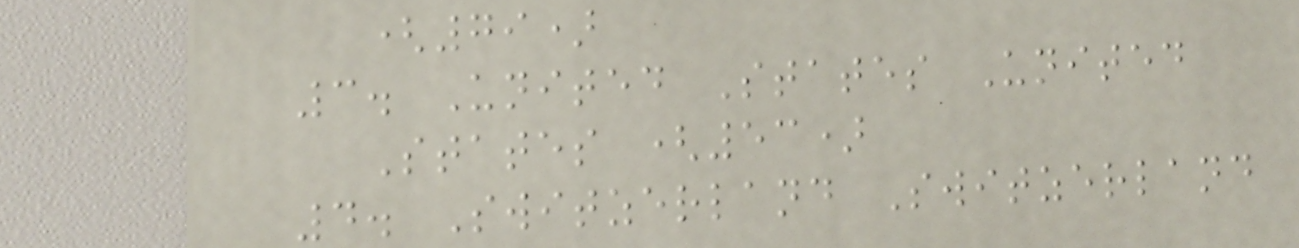(79)
3. United States United
States (53)
4. Switzerland Switzerland
